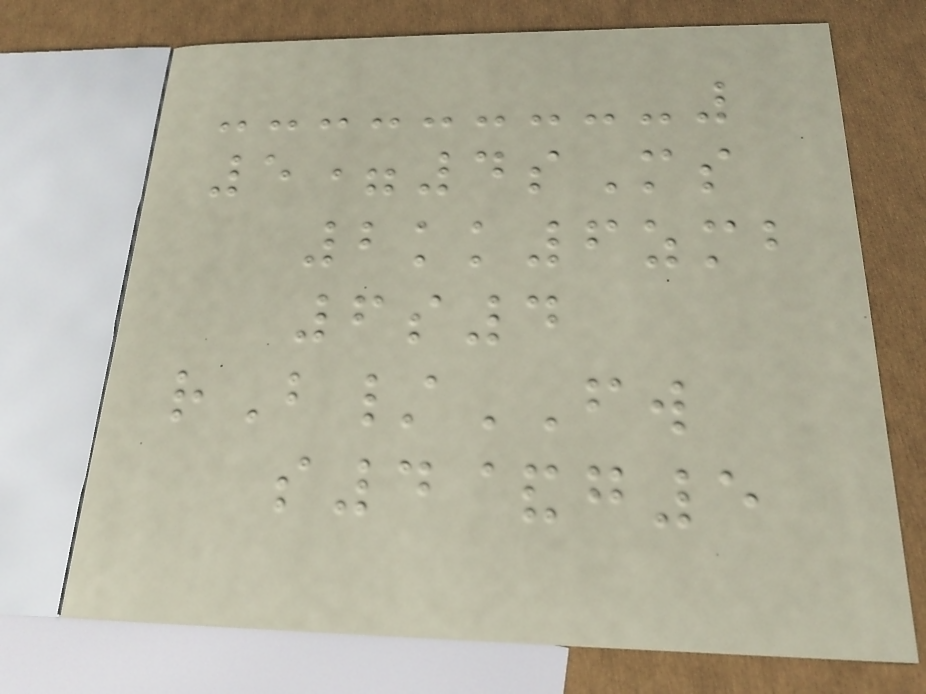5=4sMs
2kk6zmb
6s4
rB/FW
s4&g5
